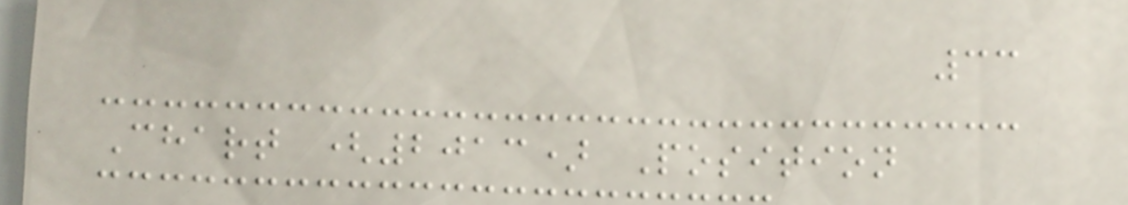33
Chart (2013) Position
